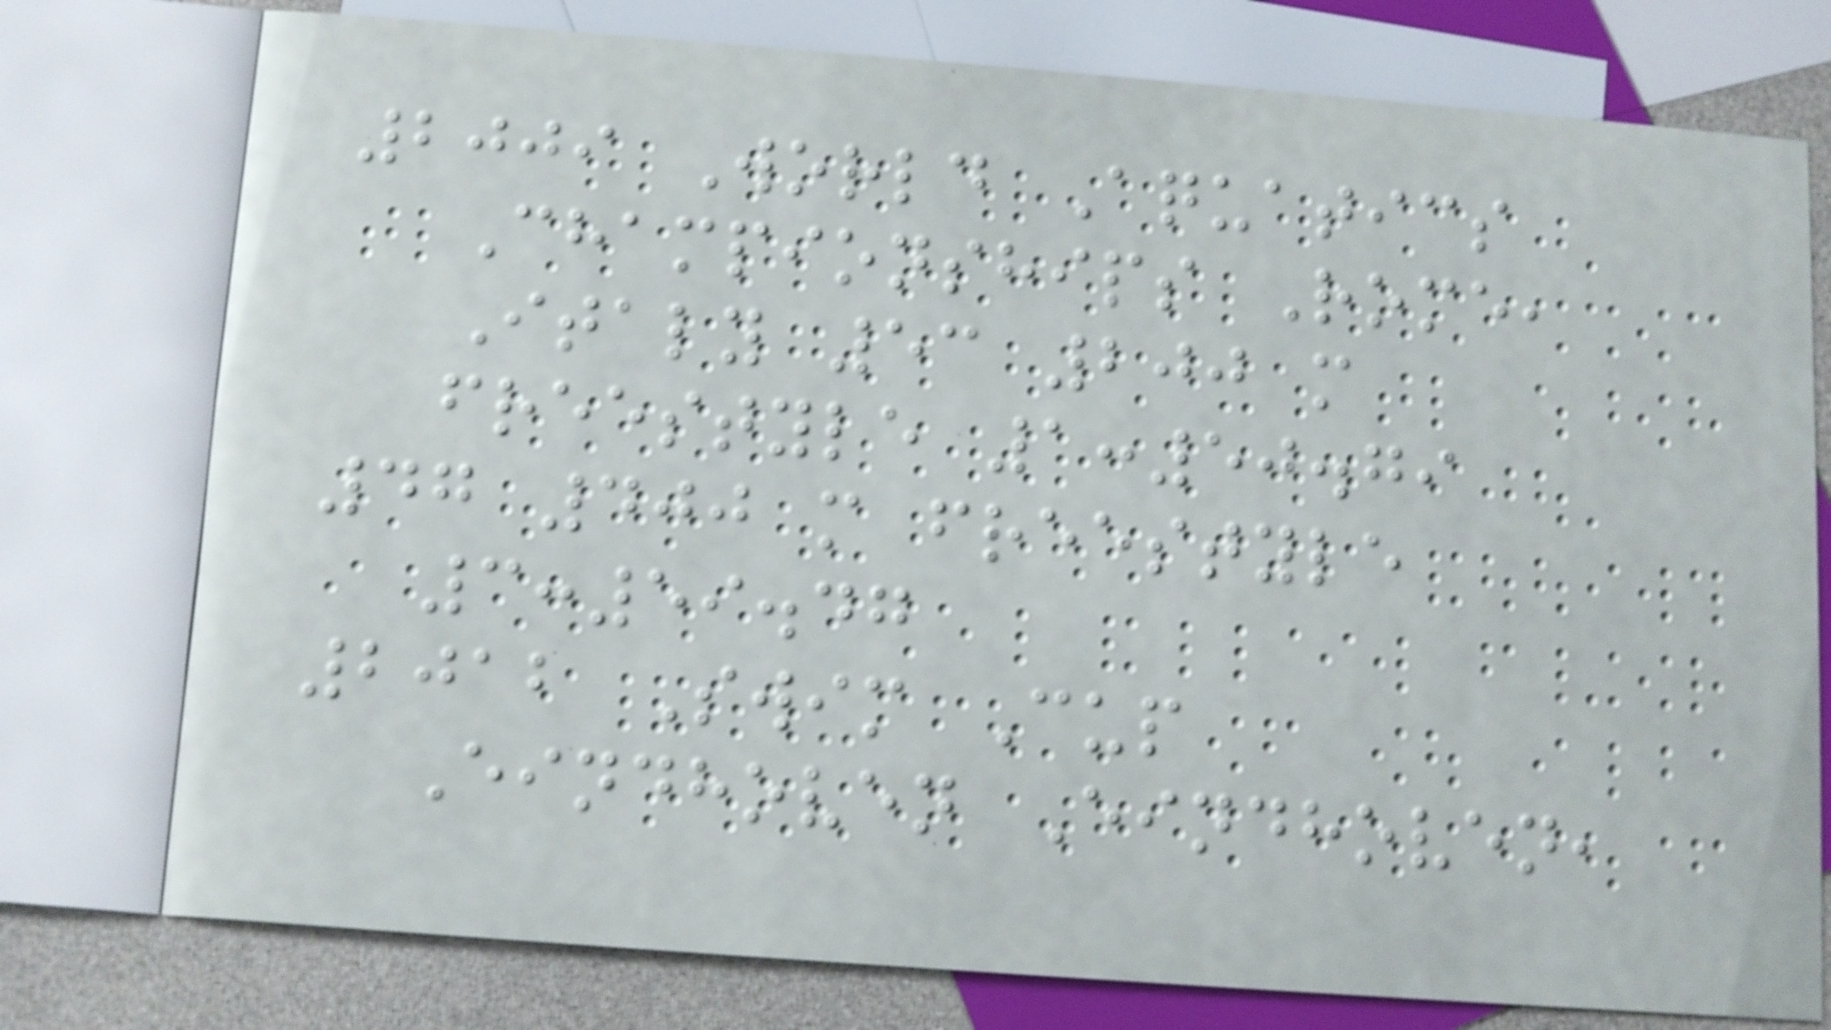2009 World Aquatics
Championships Rome,
Italy 53 200 m
freestyle 1:50.79
47 400 m freestyle
3:59.47
2012 Swim Cup
Eindhoven Eindhoven,
